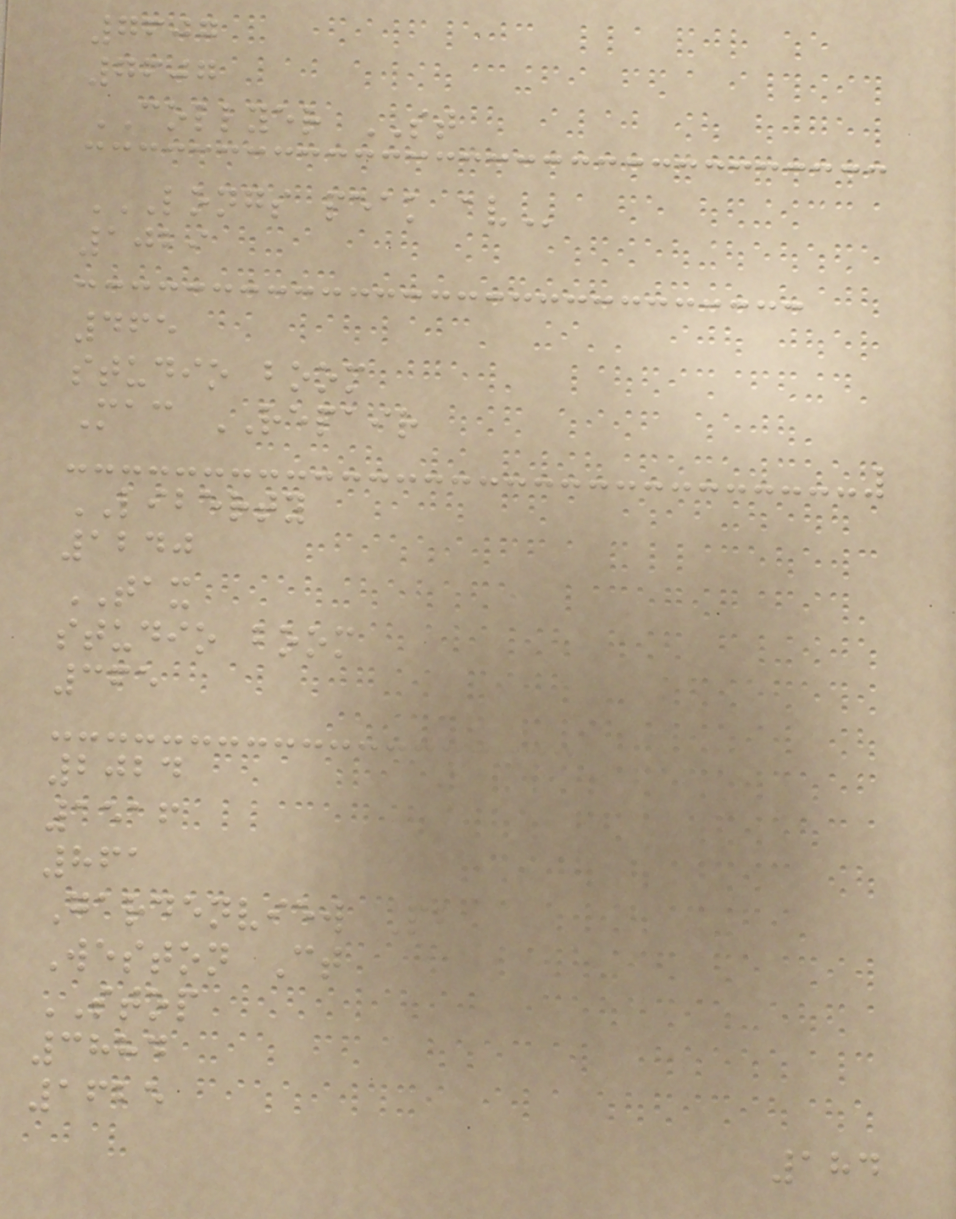7607
7607
COLLYER ST
LONGS PEAK AV
1029
465
studio boom
Mac REPAIR
LIBERTY
1240
TAX
studio boom
365
2024
1516
861
Gardenview Pl
Weston Ct
STOP
3884
1625
184
